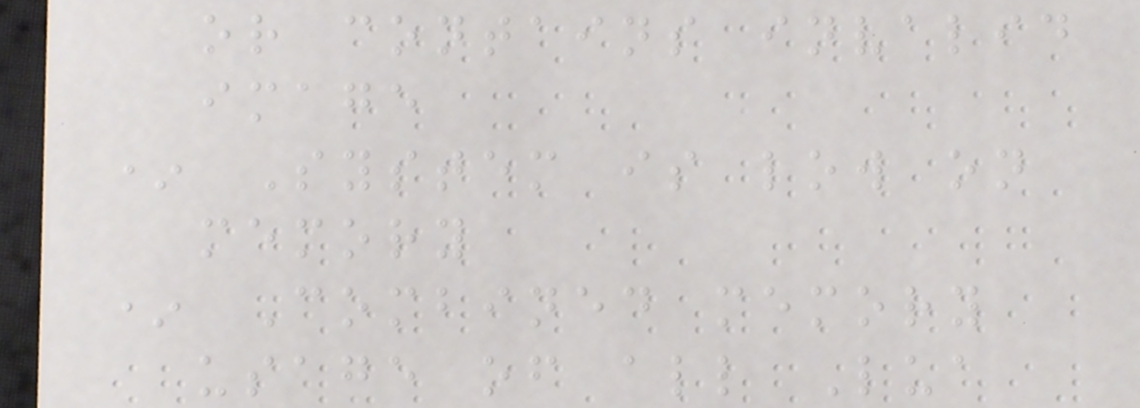or contains invalid
image
* System is low on
memory
* Combined memory
usage of all Lua
